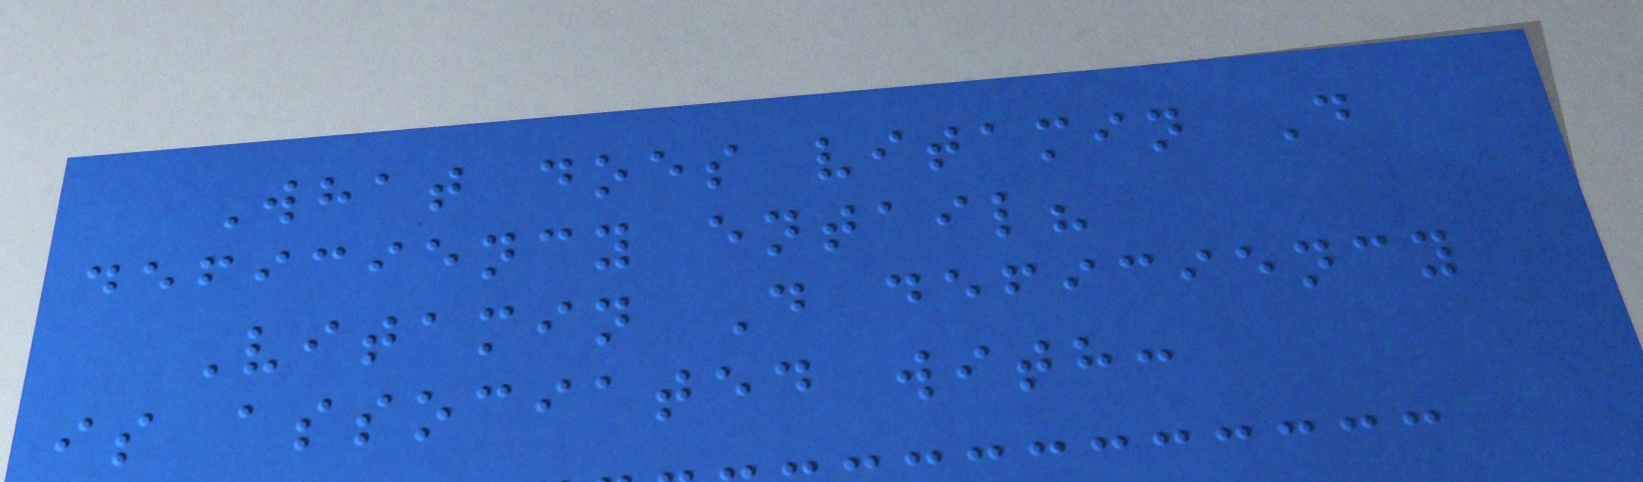What does vitamin D
deficiency entail?
Vitamin D deficiency
is associated with:
